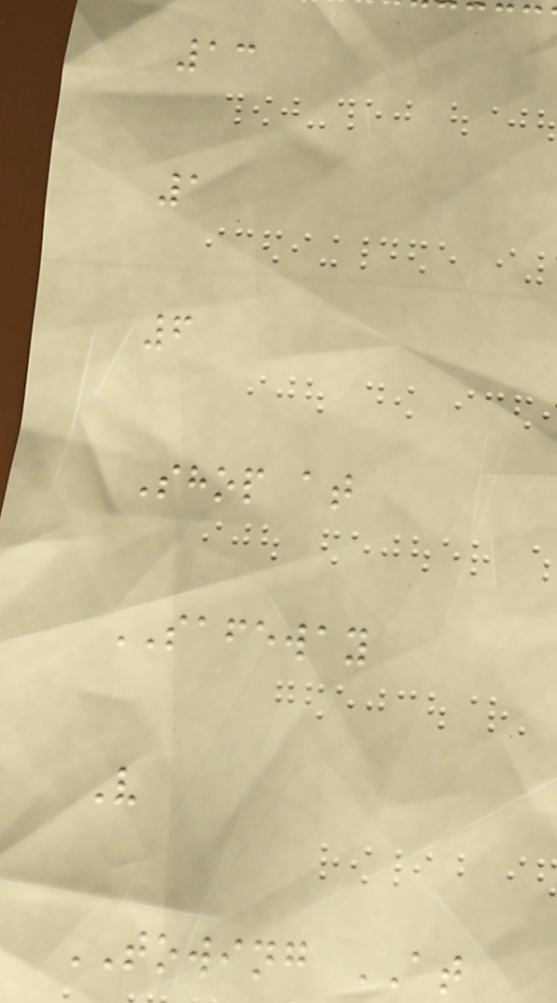13
1
6
Shop at
SAFEWAY
V
TOWING AT
